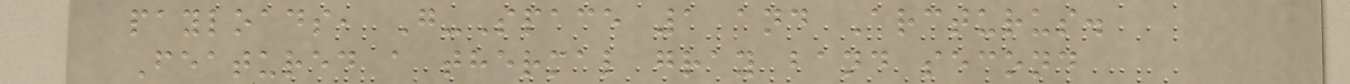payloads, G-Space 1 and Arcturus.
Featured a thermal gray band second
